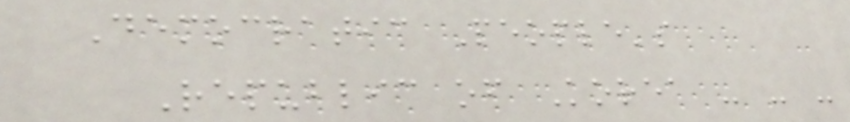Democratic People's
Republic of Korea - - -
